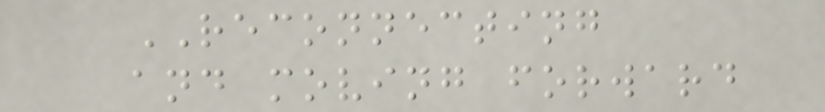RECONNECTING
and moving forward
